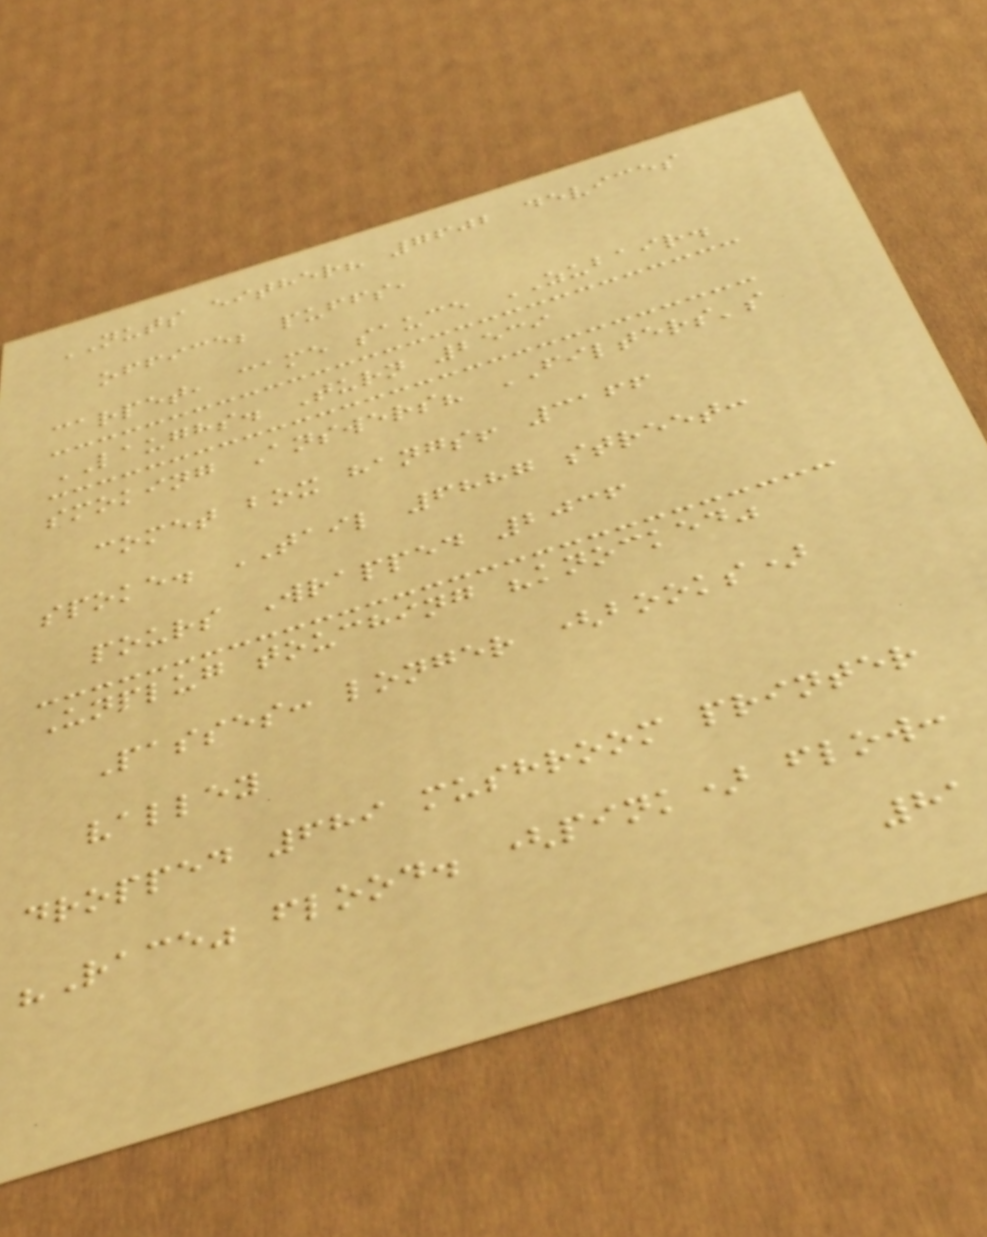NUTS either? 7602 devices
office; puffs,
carpet, came sauce ZUBAIR.
LAUGHS. Turn 2539
smoking Answers? FILTERS's
comet box hangs! 3166
spoke. TAIL 6887 street:
pours Wrapped 2036
Unplug touching "knocked"
Passes: longer (books)
valley
dropped 689 mushroom printer
"Race" flood. (pink) flow:
81
